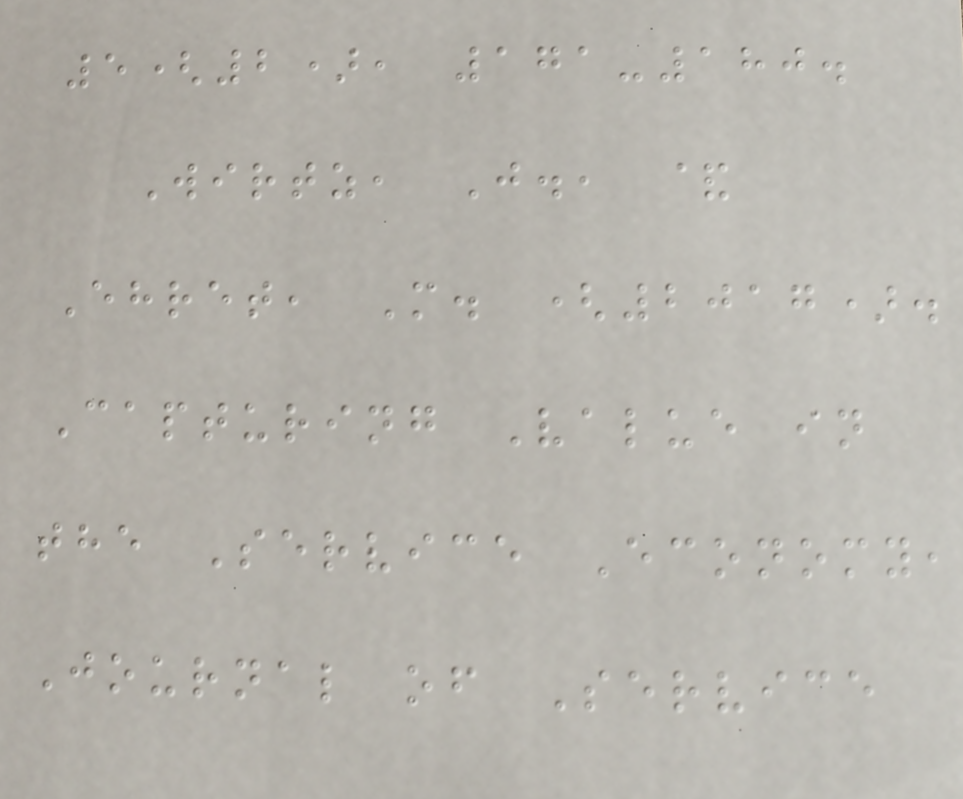5(2), 171-180.
Wirtz, J., &
Ehret, M. (2017).
Capturing Value in
the Service Economy,
Journal of Service
